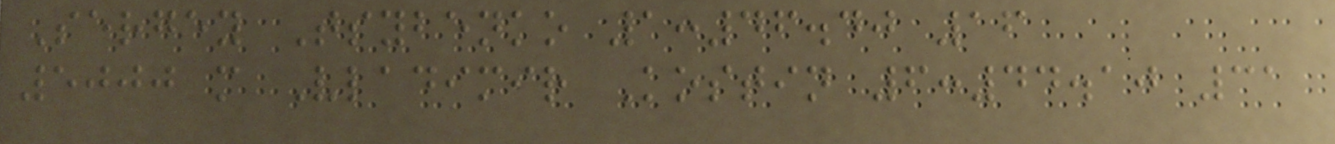Sergey Tsybenko 1:46.40 16
5000 m Vladimir Kostin 6:44.10 31
